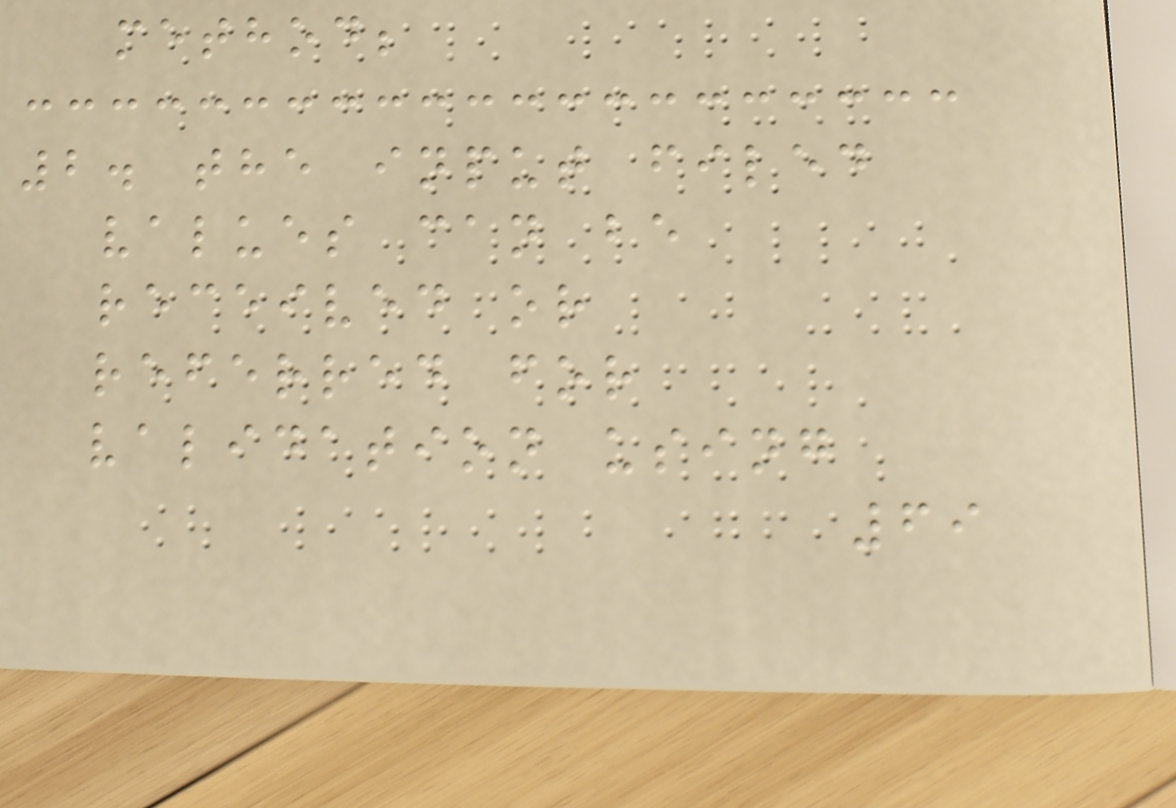method;
2. the input filed
values can be
received or
referred for
validation using
69
